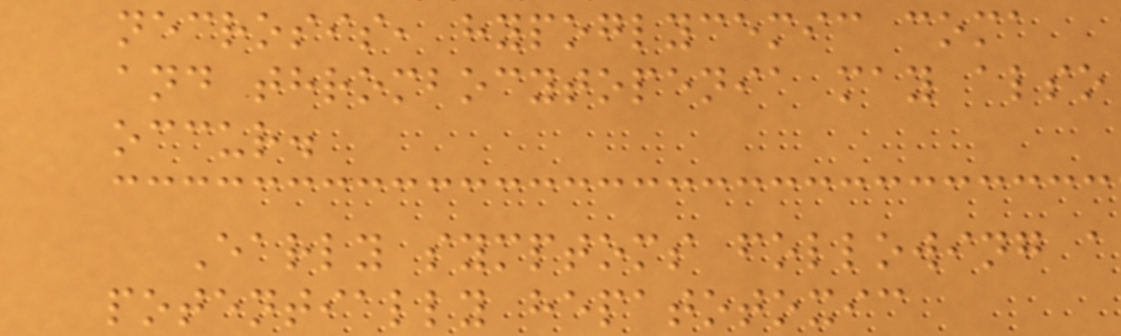necrosis, hypoglycemic coma
and thrombocytopenia may also
occur.
Early symptoms following a
potentially hepatotoxic
